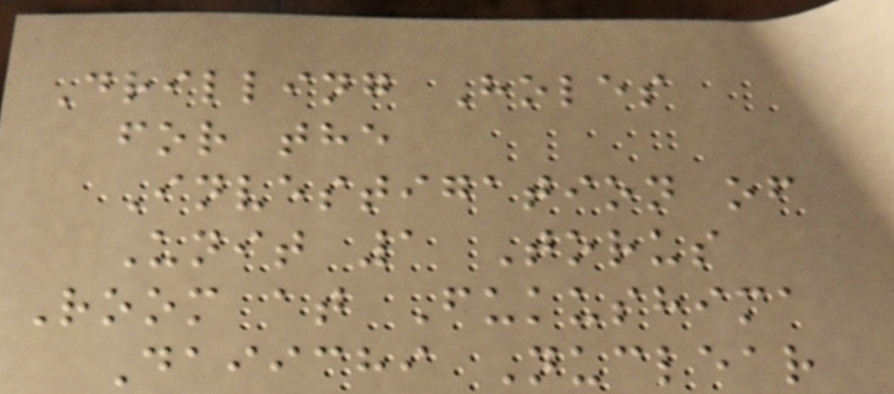Drilling Holes
for the
Investigation of
Unit 1 Torus
Room at Fukushima
Daiichi Nuclear
